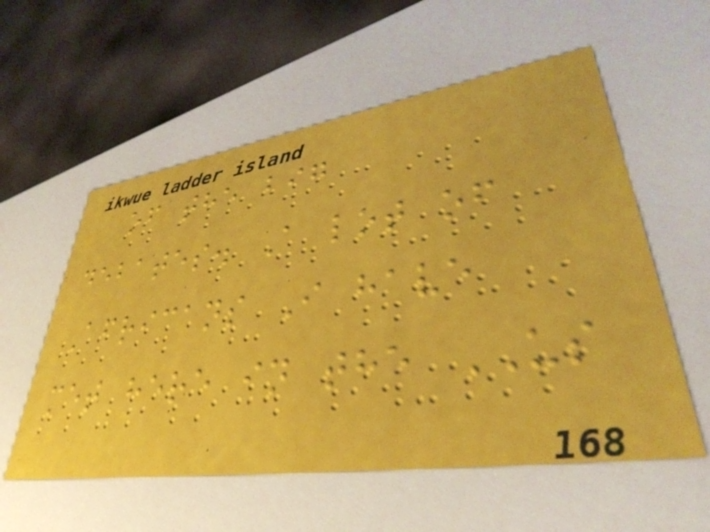of the big
debates. A lot of
Africans I have
met here in the US
